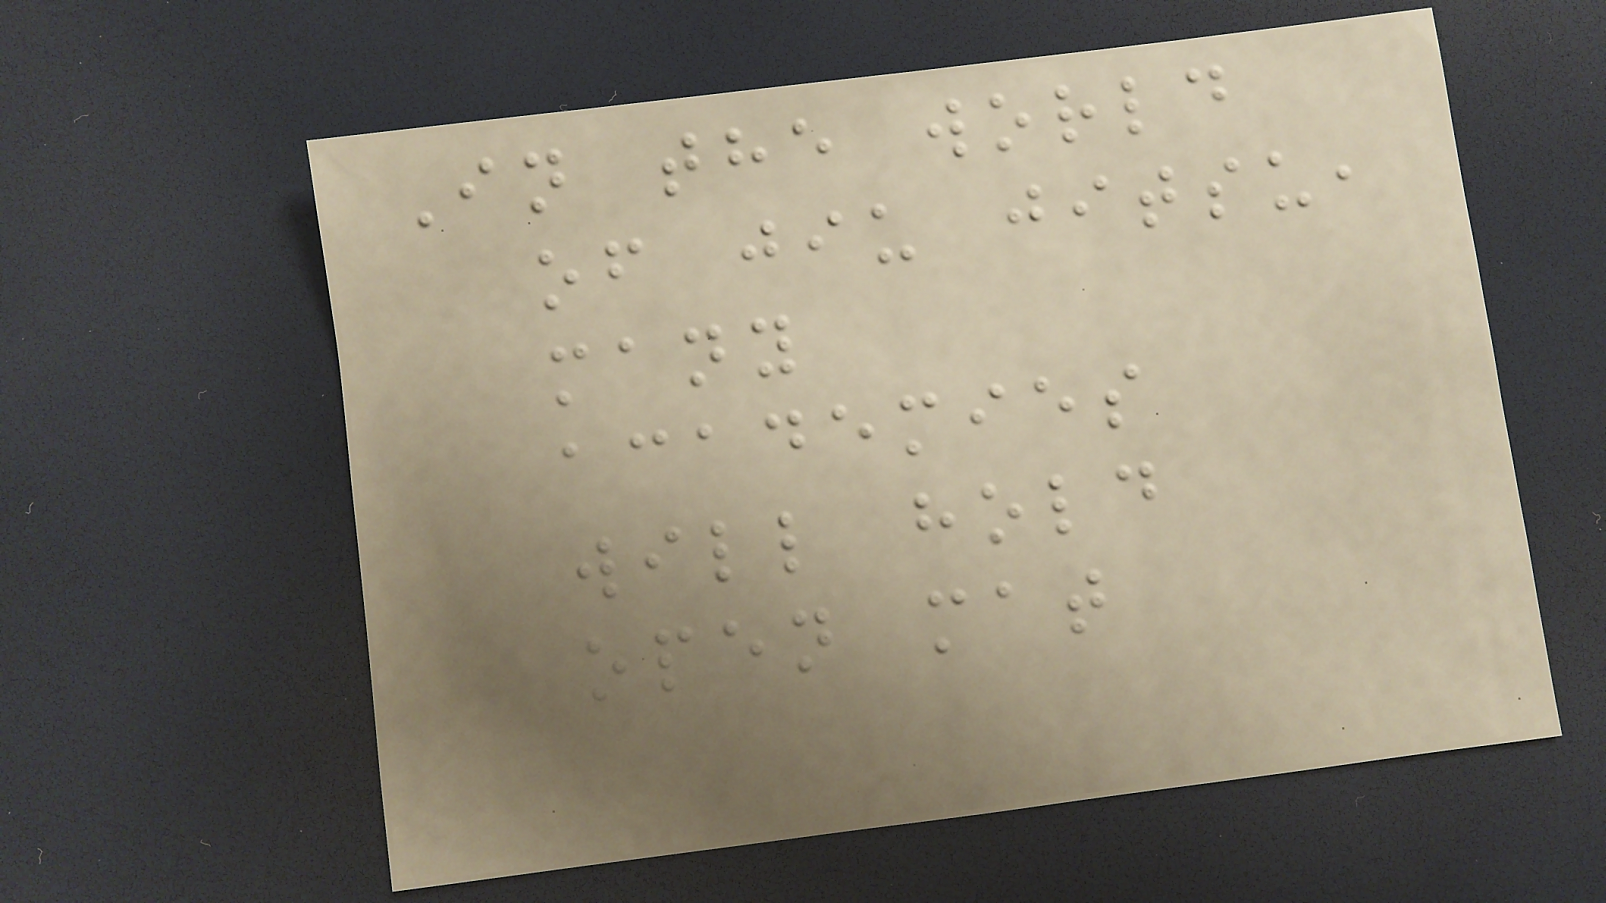In the world
of jiu jitsu,
many
academies
will hold
open mat
